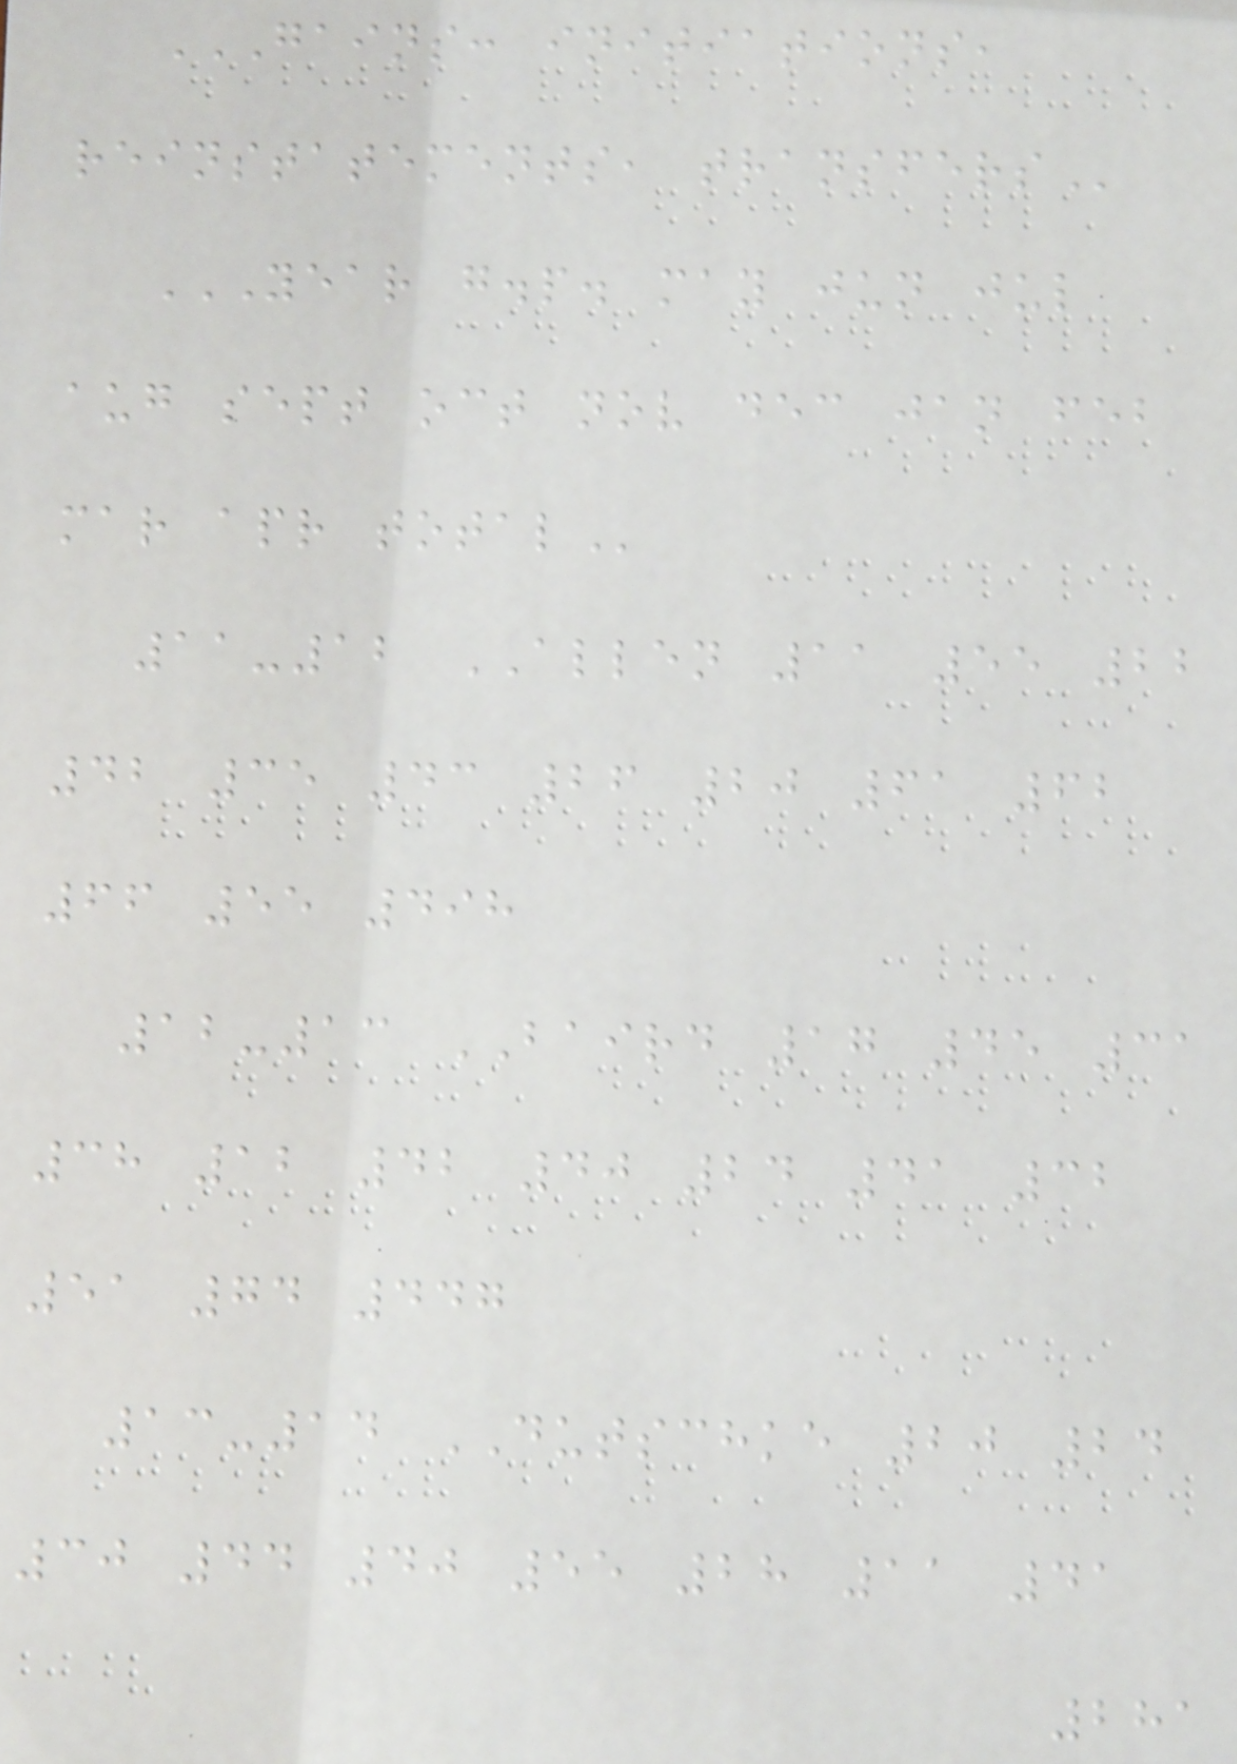GAINS: INITIATIONS,
REINSTATEMENTS, TRANSFERS
YEAR G.P. MAY JUN JUL
AUG SEPT OCT NOV DEC JAN FEB
MAR APR TOTAL
11-12 ALLEN 11 55 22
42 35 43 26 20 61 62
66 55 498
12-13 BAIRD 17 45 31
38 12 42 40 24 41 32
51 74 447
13-14 DUTSCHKE 20 24
30 44 40 55 28 11 41
281
